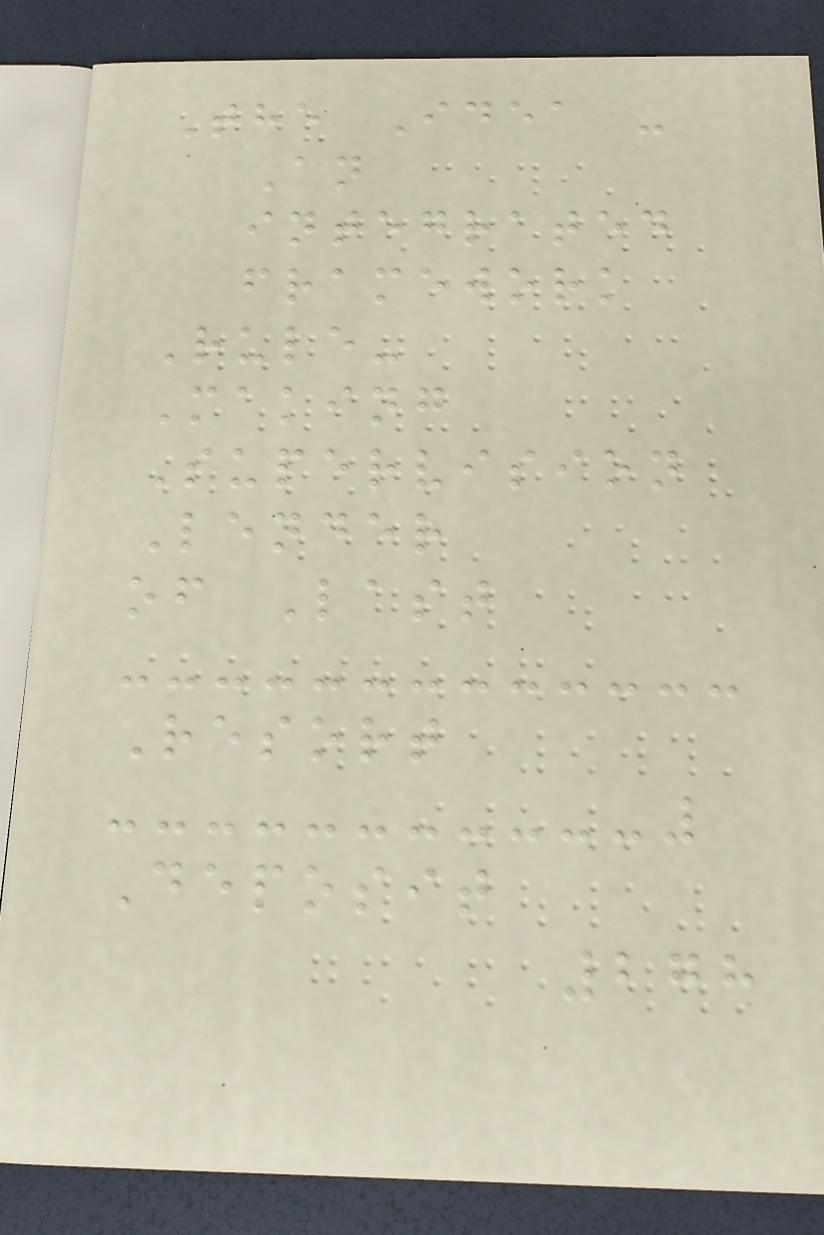The Idea -
An
integrated
framework
Rule-
Making
Supervision
Lender
of Last
Resort
Deposit
278
